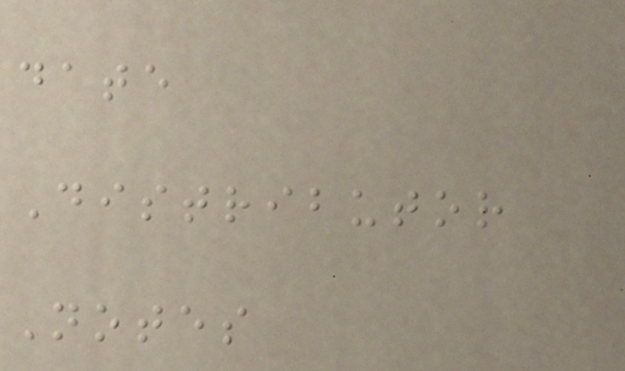date
Distributor
Notes
